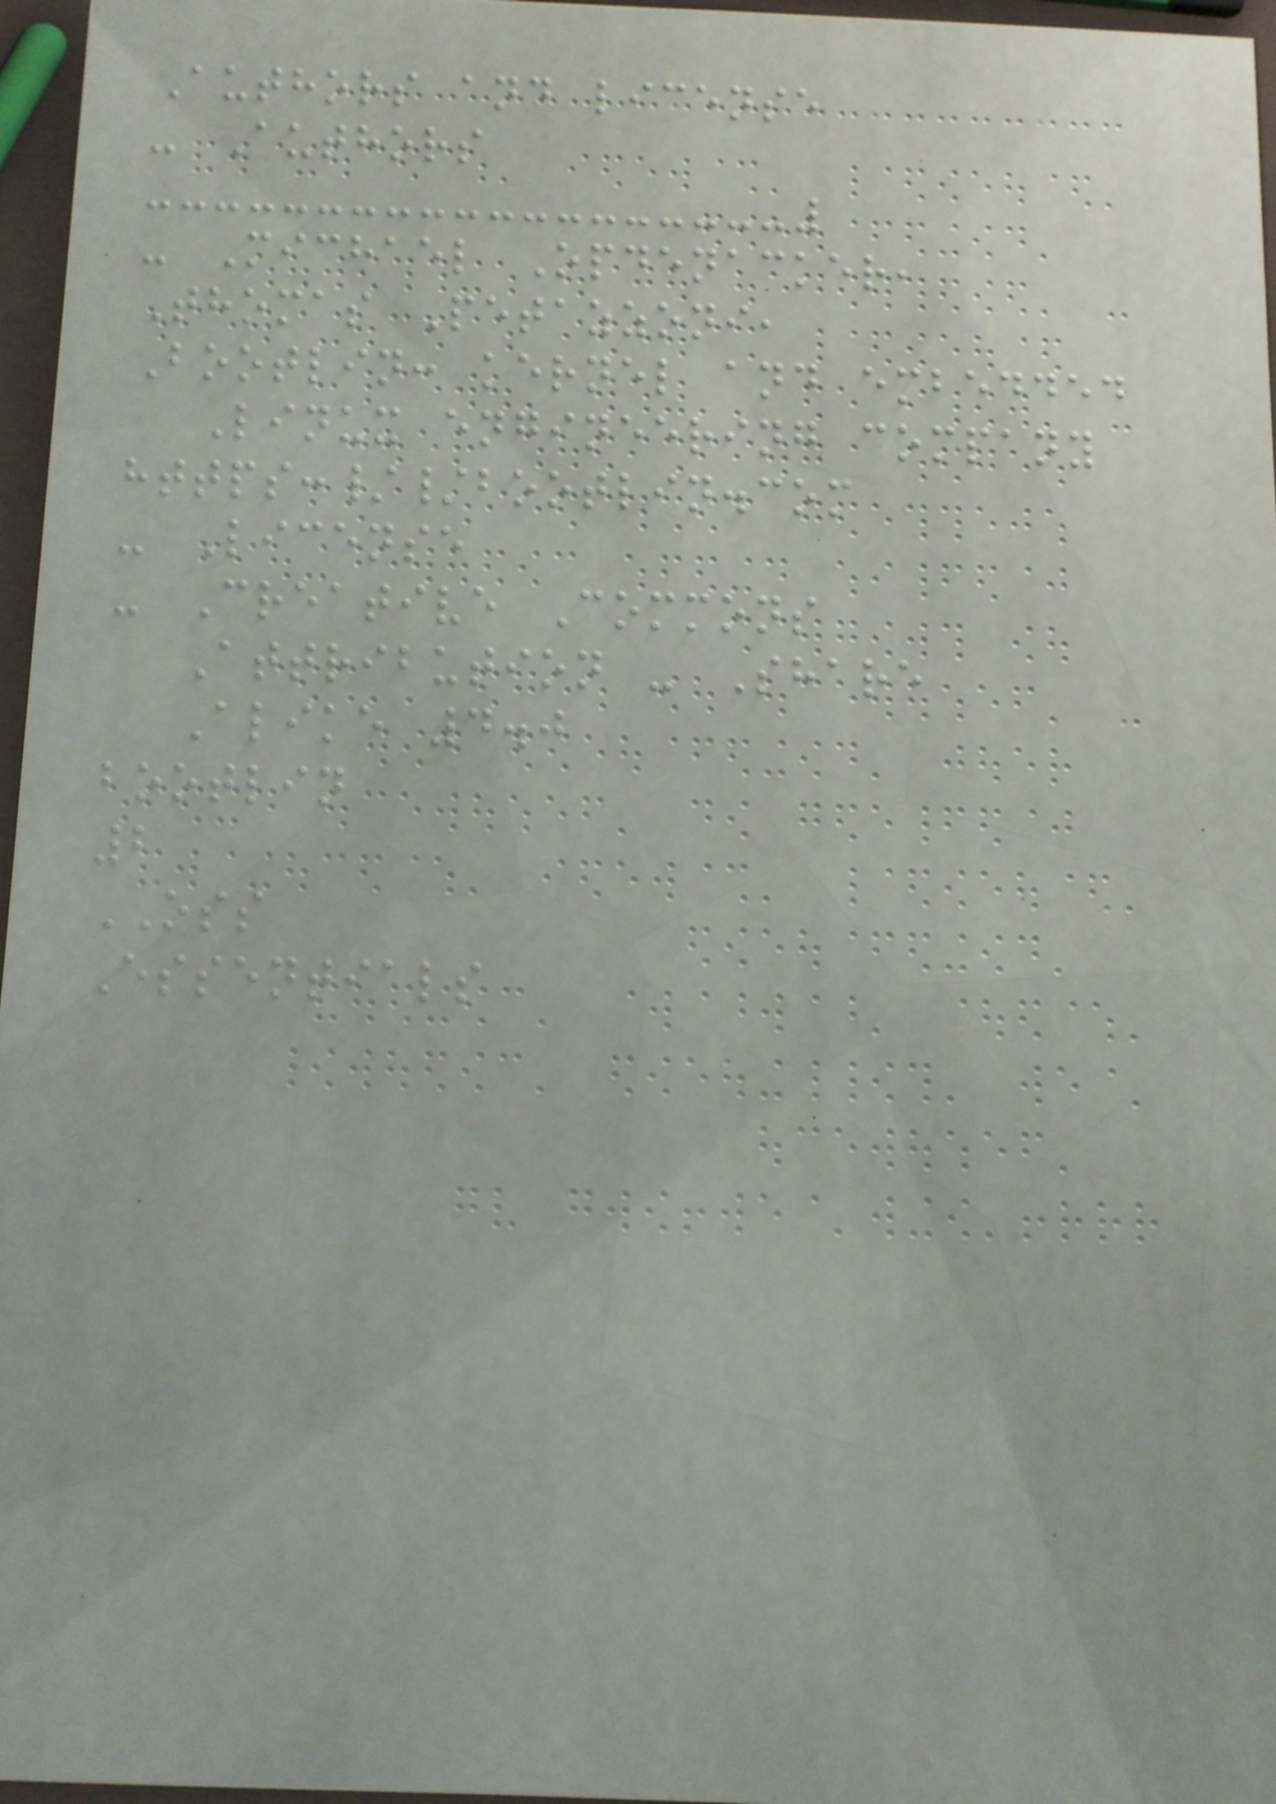Authors and license
- Authors
- Michael Opdenacker,
Thomas Petazzoni,
Bootlin: kernel and embedded
Linux engineering company
https://bootlin.com
- License
- Creative Commons
Attribution - Share
Alike 4.0
bootlin
2
OSS
Essentials
